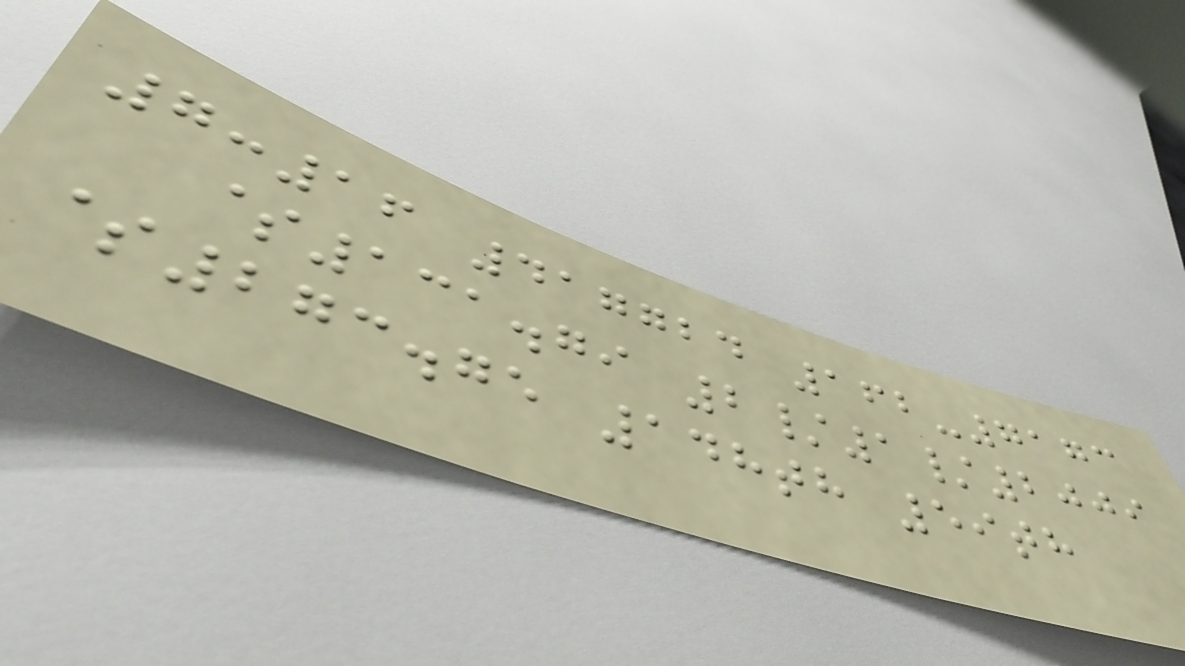7:16 417724 162-7173
$131.79 2/1/2009
$273.75 148th 59th
